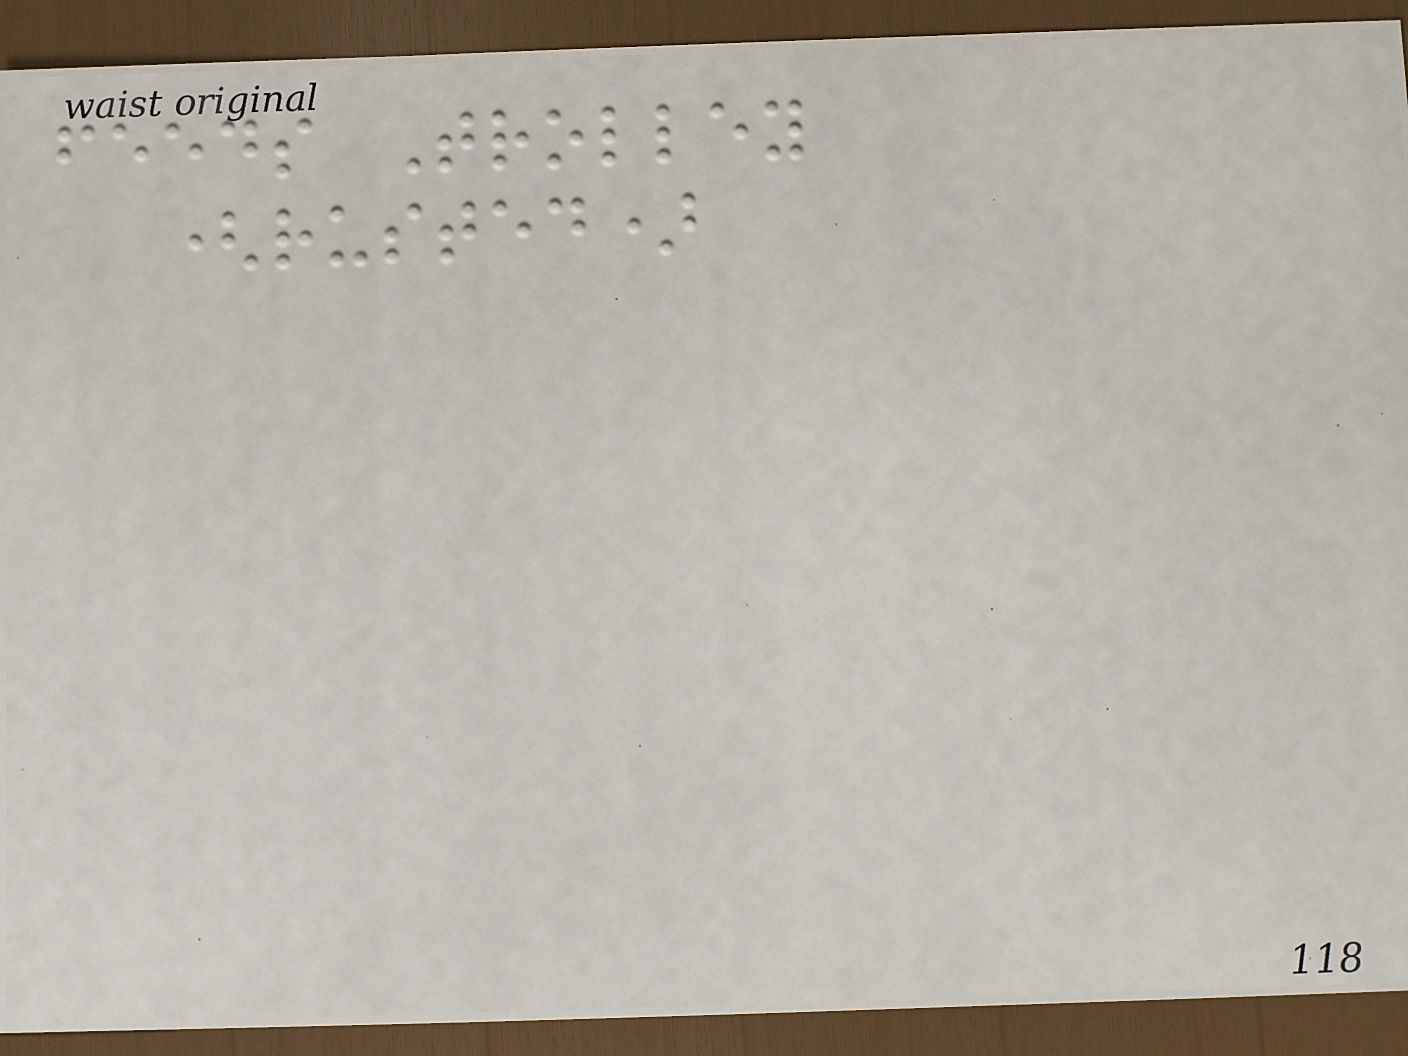feeds Trolley
(rusted)
